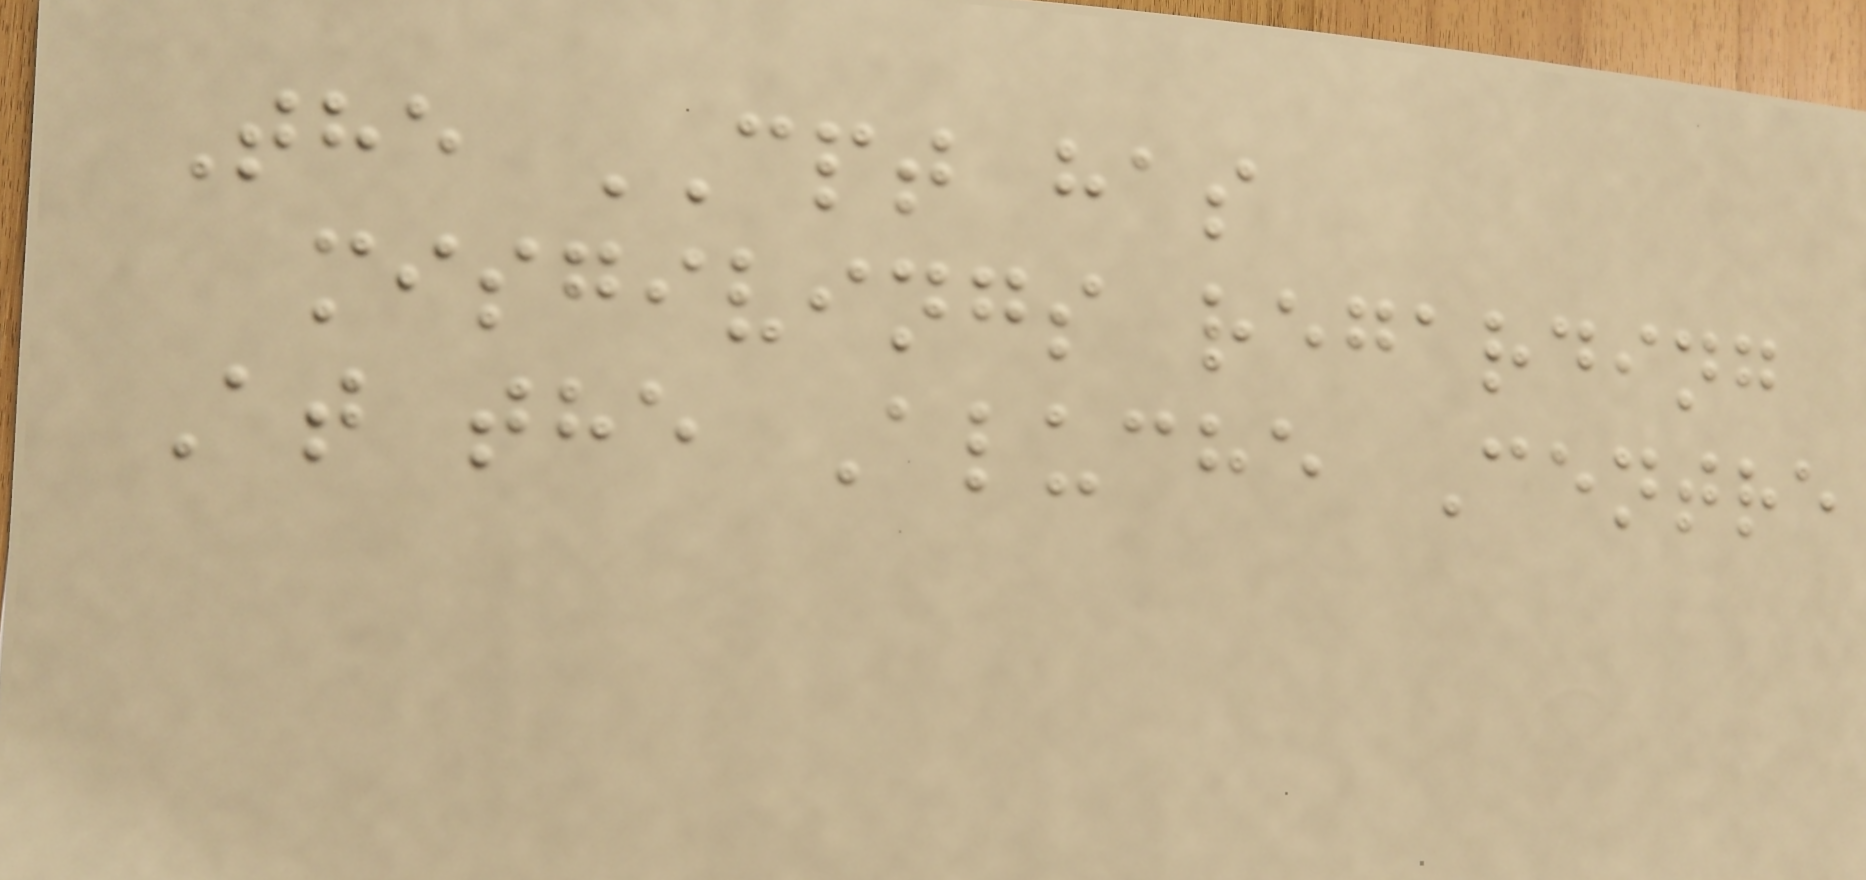The CPT has
misgivings regarding
At the Aluche Centre
